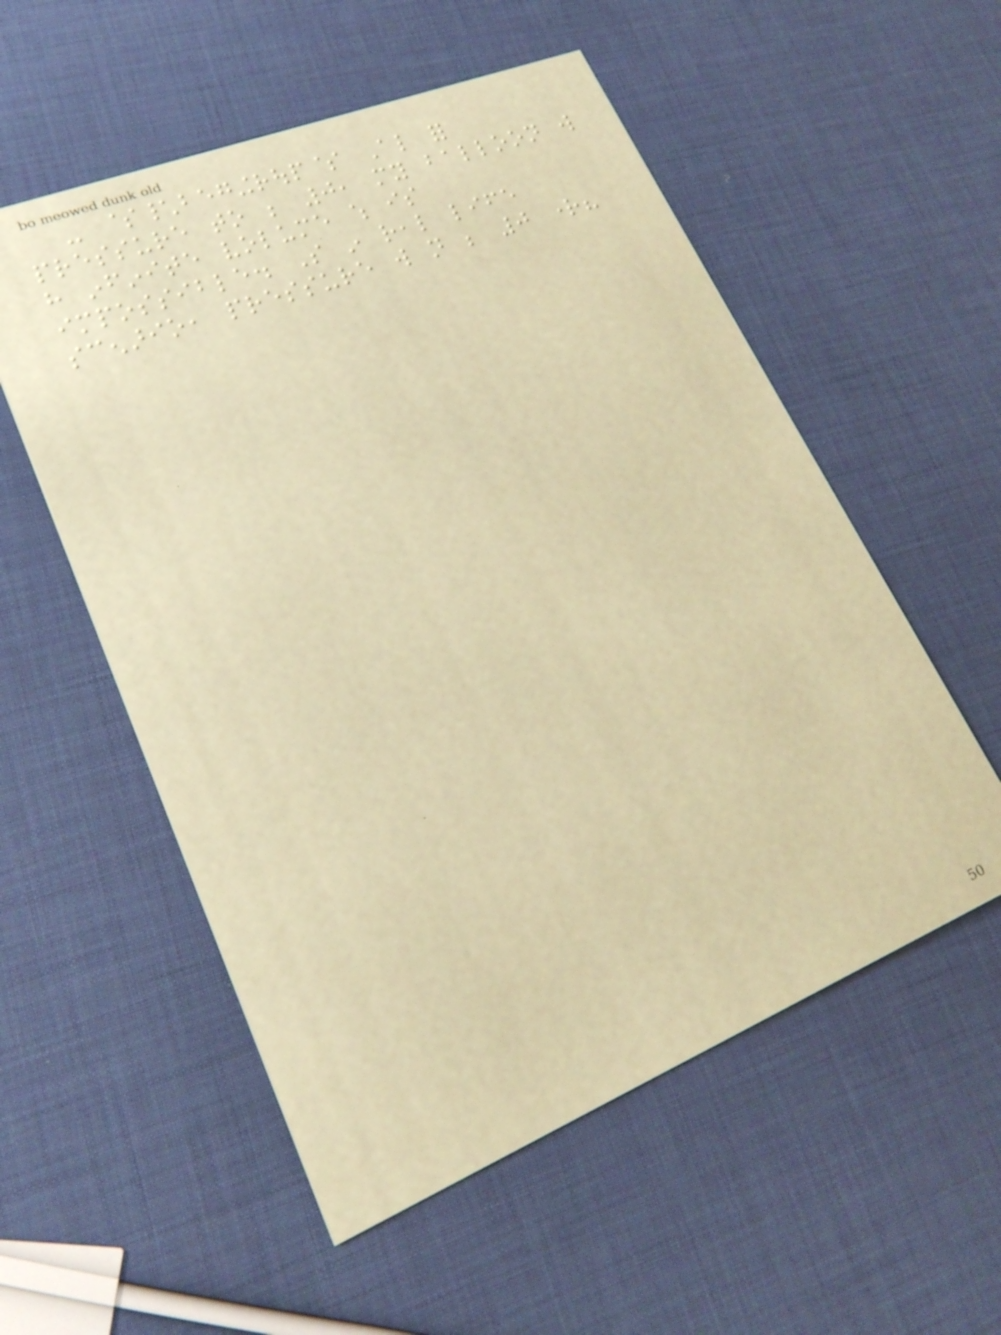- $\begingroup$ Also for
pressure to be 0, my balloon will
have infinite volume which is
impossible. So in real life
scenario, pressure will not be 0 right?
